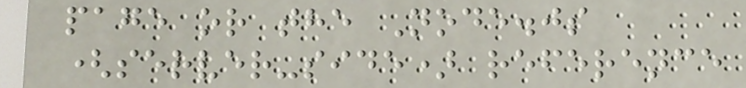page or the Node.js
(server-side) reference
